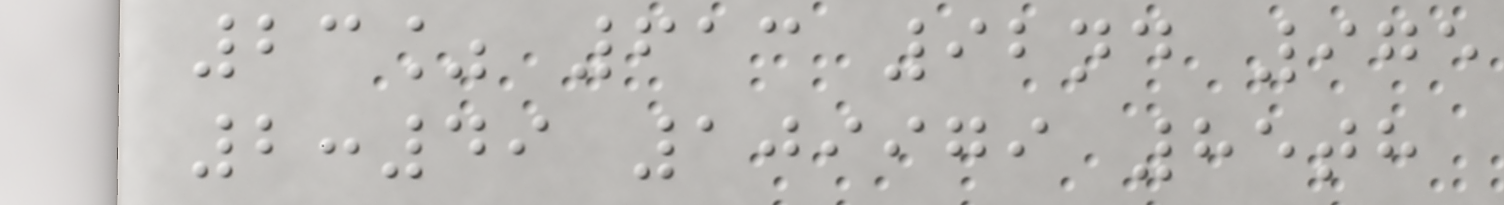23% 613 92nd 975
2:49 109979 85th
